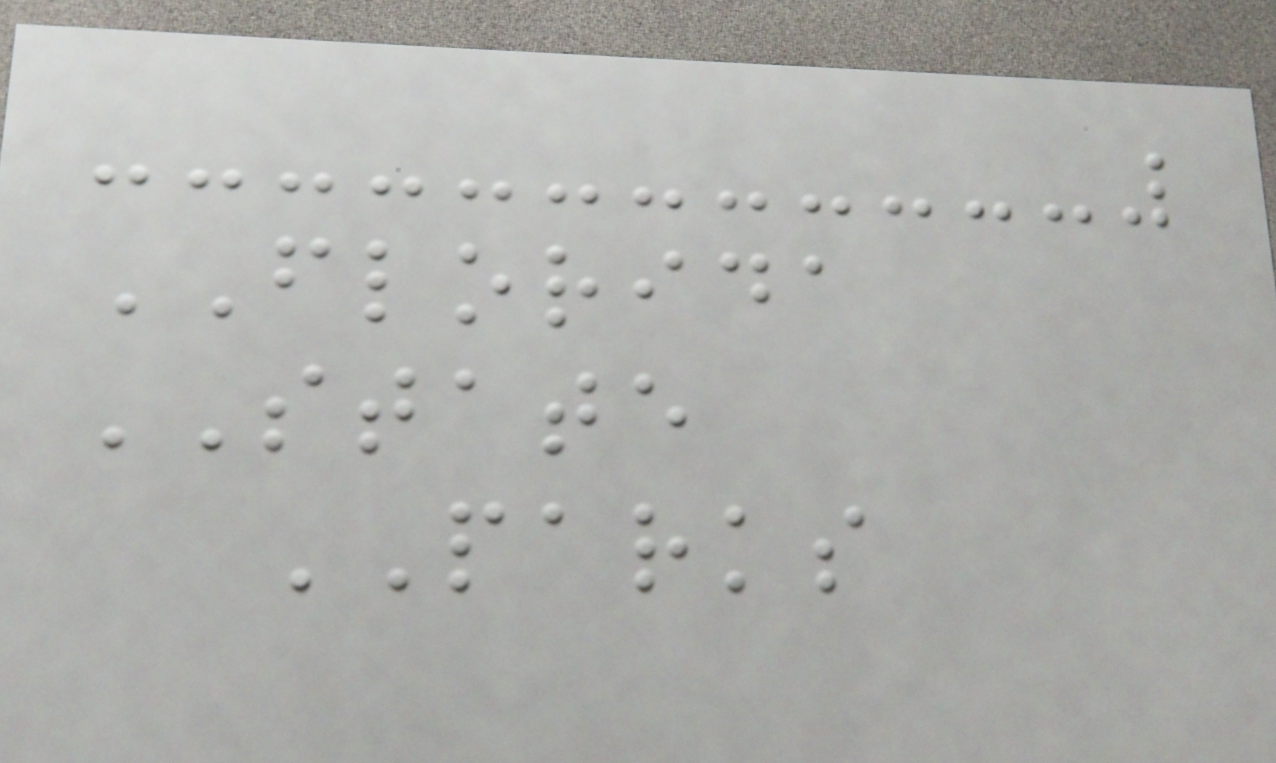FLORIDA
STATE
PARKS
